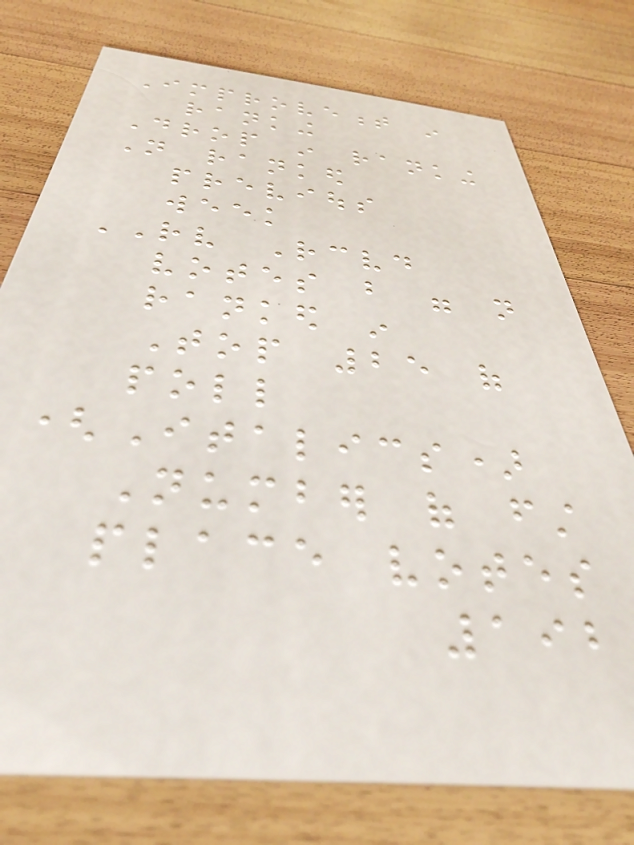Improvement in
ranking
Drop in ranking
Not ranked
previous
week
RV Received
votes but were not
ranked in
Top 25 of
poll
(Italics)
Number of first
place votes
192
